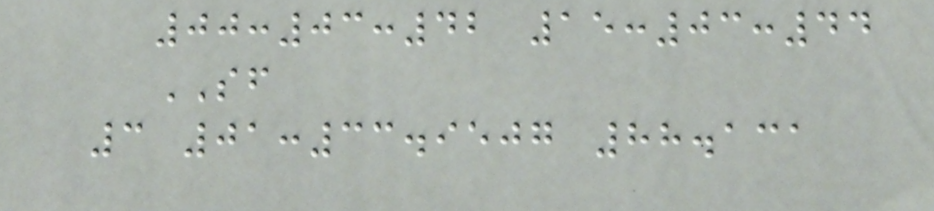00:03:42 15:03:44
SF
3 01:33.9507 88.131
